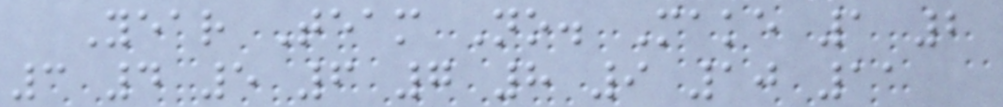Year Team No. Make 1 2
3 4 5 6 7 8 9 10 11
